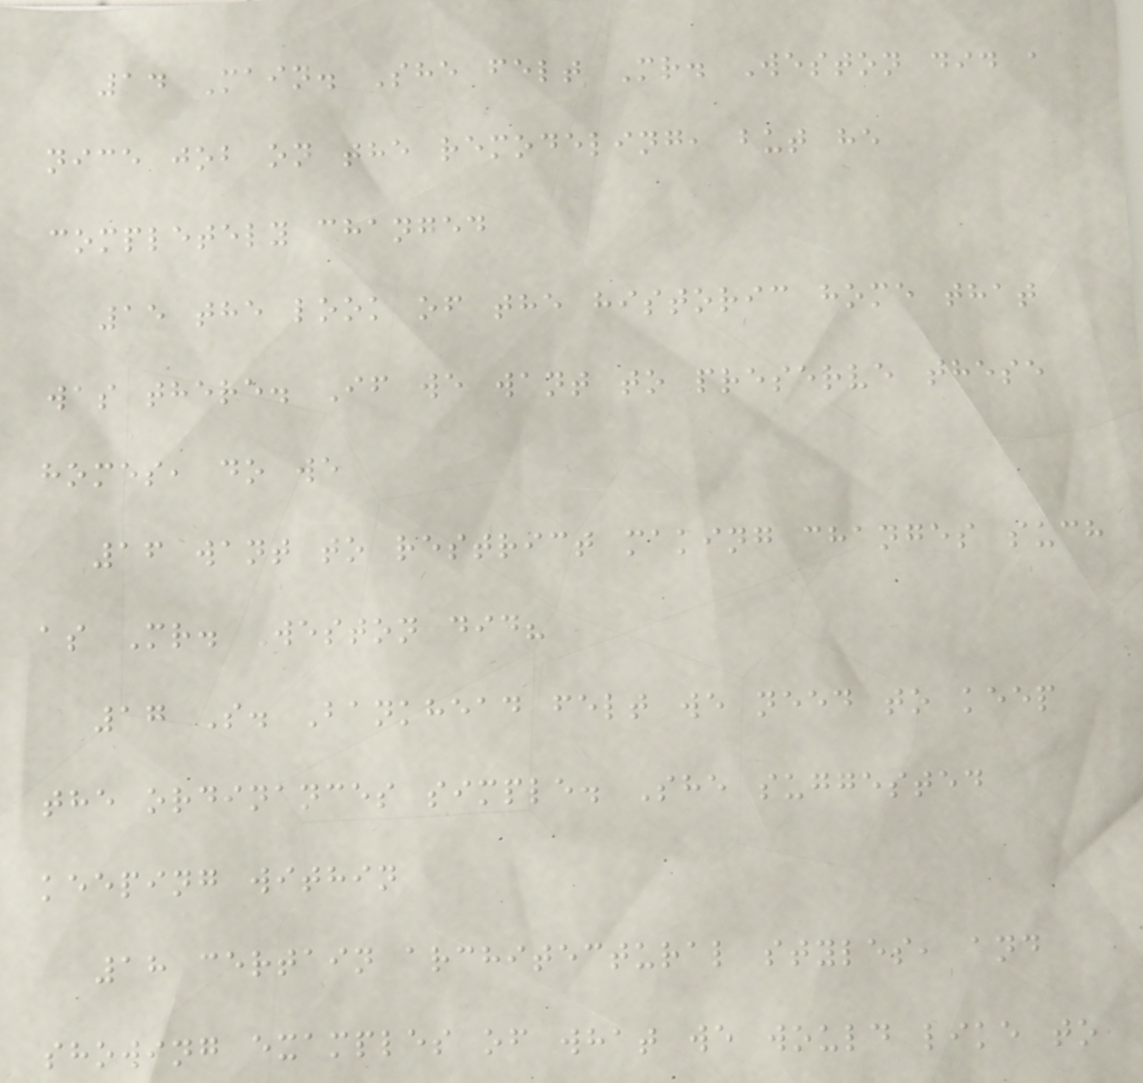14 Main. She felt Mr. Weston did a
nice job on the remodeling, but he
completely changed
15 the look of the historic home that
was there. If we want to preserve these
homes, do we
16 want to restrict making changes such
as Mr. Weston did?
17 S. Bankhead felt we need to keep
the ordinances simple. She suggested
keeping within
18 certain architectural styles, and
showing examples of what we would like to
